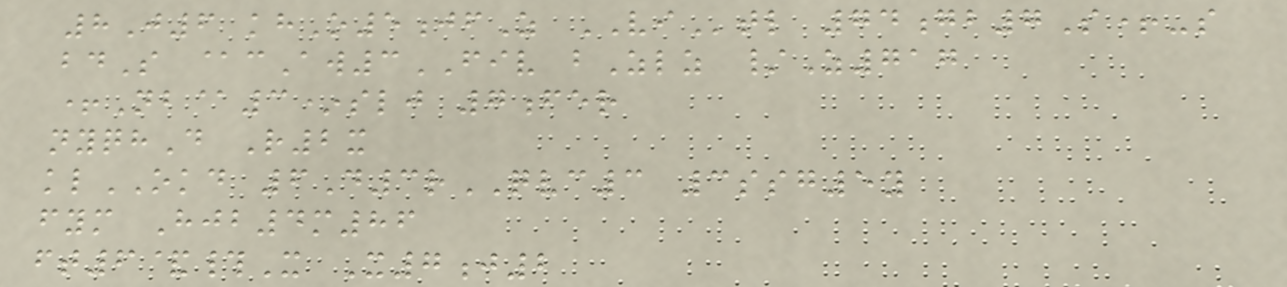8J6 khO5jfZ VItl 74gb7S+-s
bdS @cAw3FIV bZlz /Z717
+Nb@3*slj 7fer
nyqhD R2x
klOKD 6D3rQVC3 3ssg5y
fym Hjb4m86
ft6&#X X7j2
